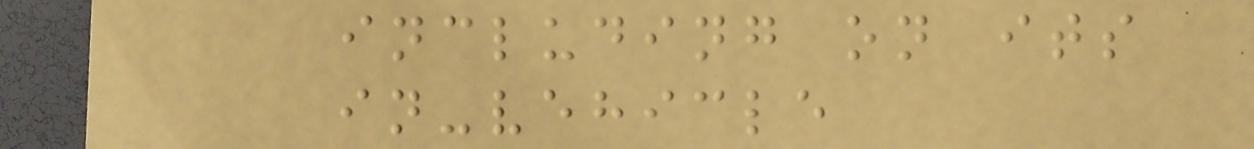including on its
in-vehicle
